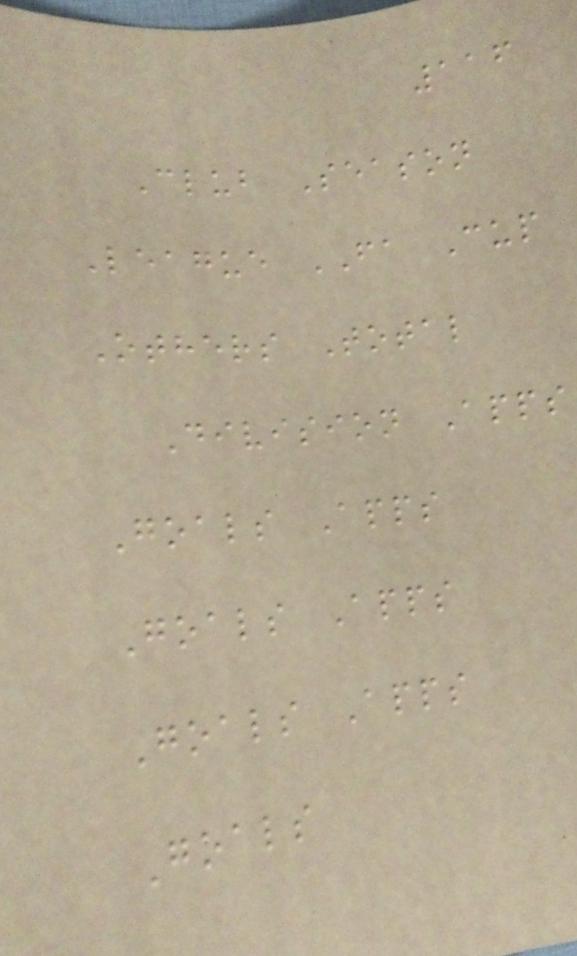116
Club Season
League FA Cup
Others Total
Division Apps
Goals Apps
Goals Apps
Goals Apps
Goals
